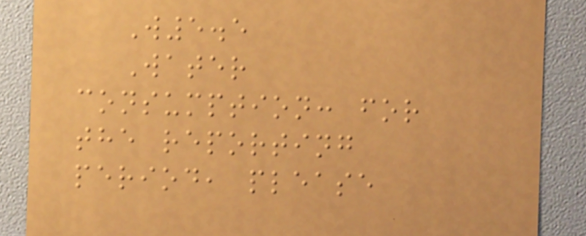W5.5
Water
consumption: for
the reporting
period, please
